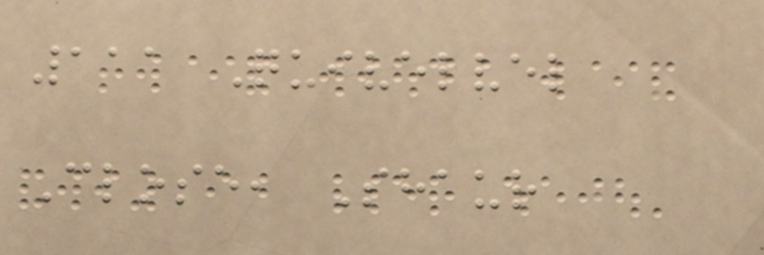111 Quivelvel
Close, Shaur
